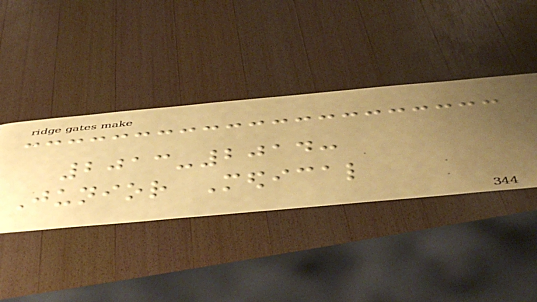2013-2014:
Junior Medical
